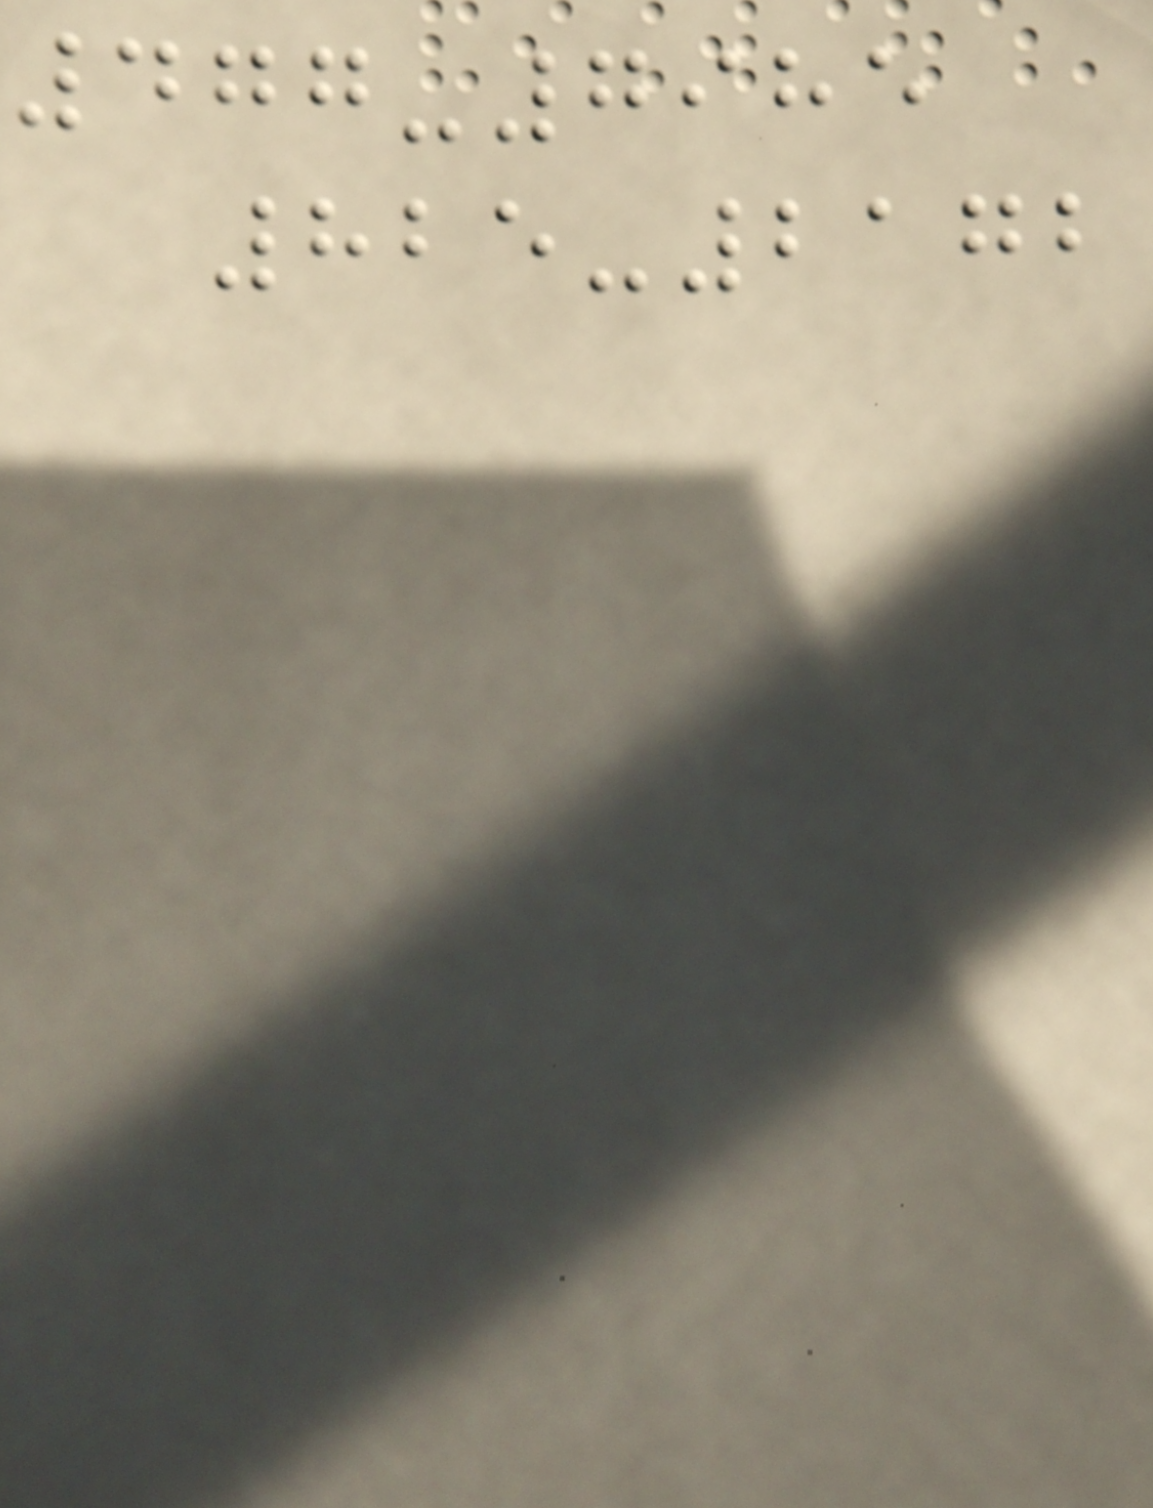477-7985
825-2172
